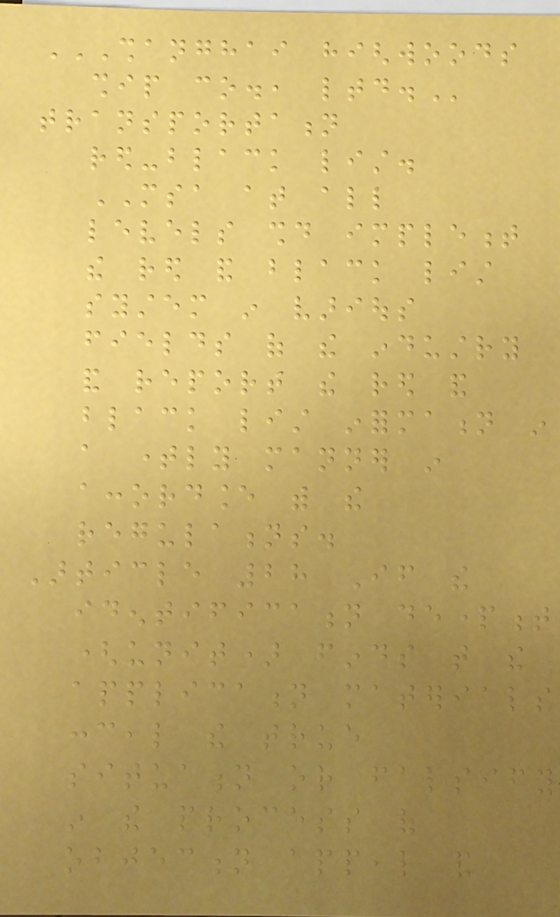SHANGHAI HIGHWOODS
SHIP CO., LTD.
transportation
red-black list.
MSA at all
levels should implement
the red and black list
system in various
fields of the industry
and report the red and
black list information in
a timely manner in
accordance with the
regulations.
Article 28 If the
identification department
(unit) finds that the
application materials
conceal the true
situation or falsify
in the process of
objection appeal and
